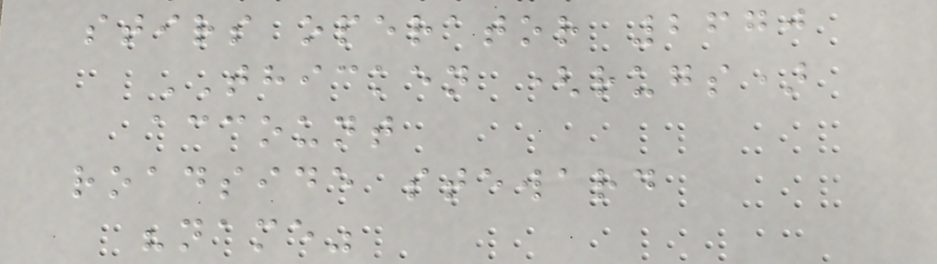stirs operator 2670
THICKEN (rugs)
account
roadside steward
"name"
